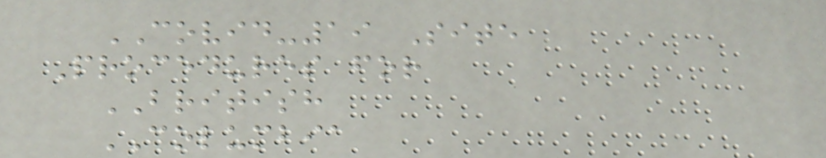COVID-19 Site
Procedures for
BRITISH
COLUMBIA
